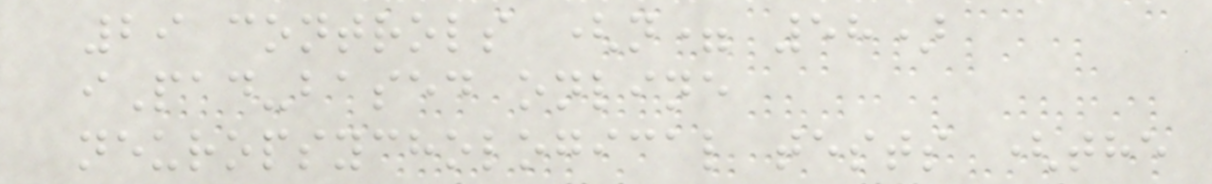29 controls (n= 58)
iPad-based online
neuropsychological tests (the
